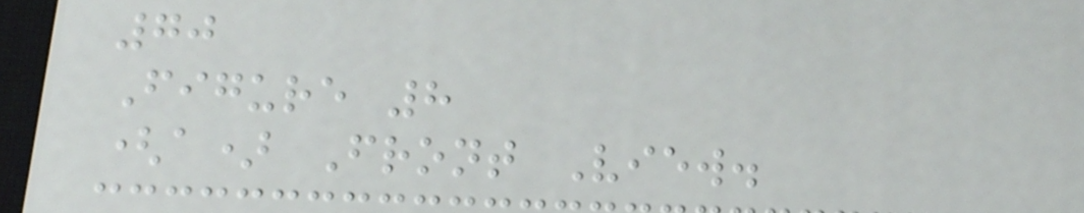70
Figure 8
(a) Front View.
